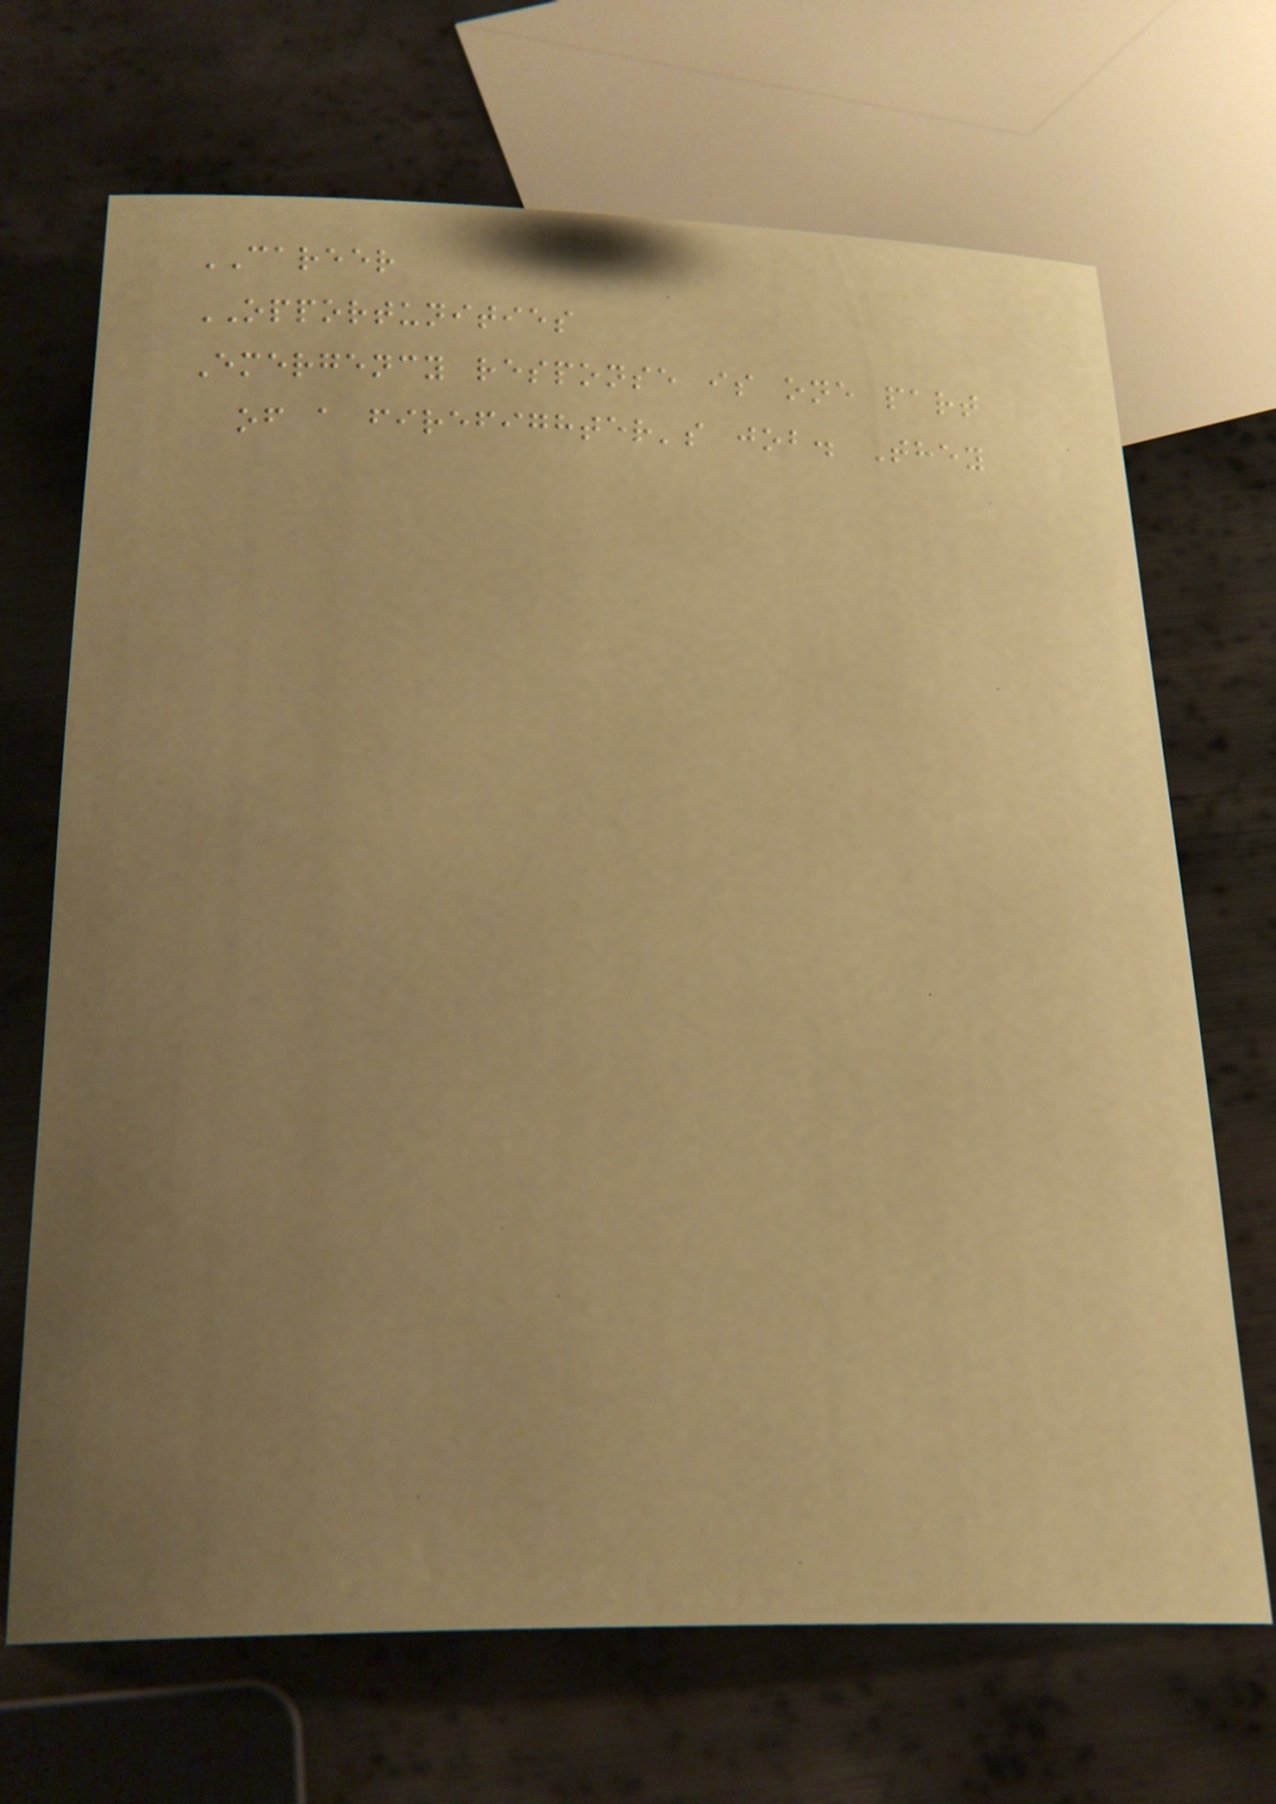CAREER
OPPORTUNITIES
Emergency response is one part
of a firefighter's job. They
